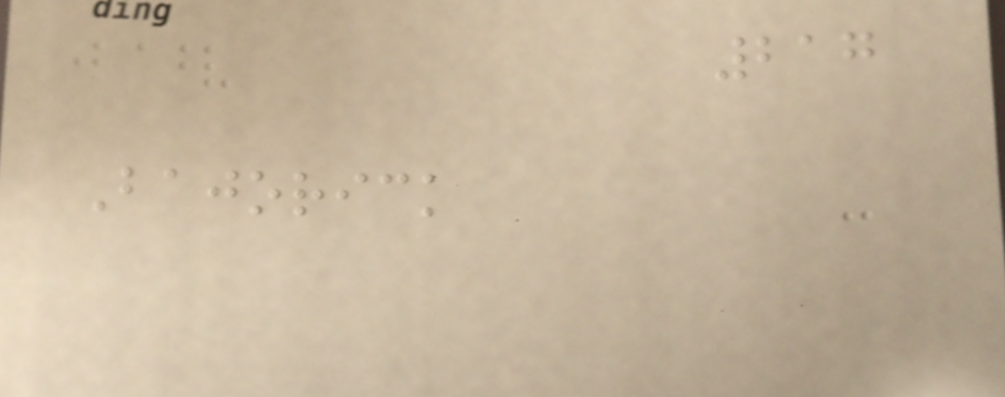217
Bajorick
